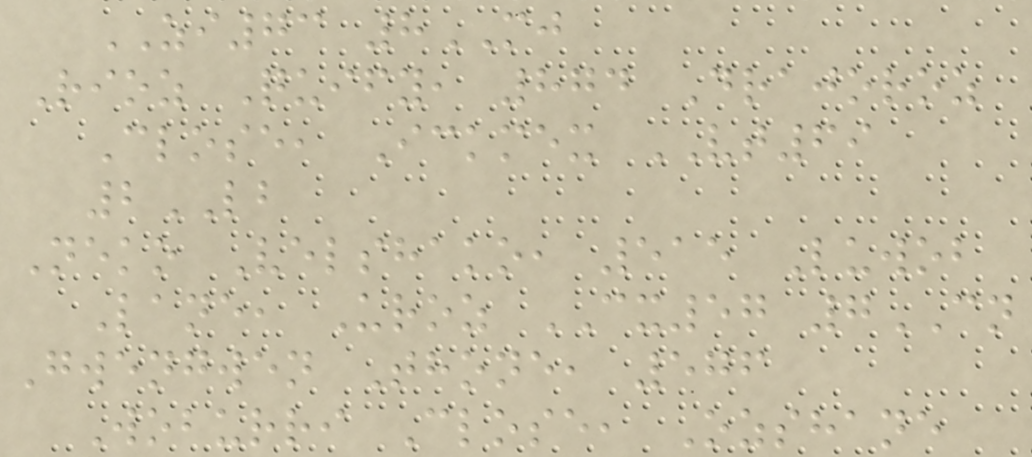ZI73 8MJ
Rioz Quify, 874 Drajoroz
Close, Ickmex VT69
2LB
Neko Velshako, 515 Luwob
Lane, Uroz CX57 7CN
Gwengwen Thone, 576
Woburri Close, Ozshane
